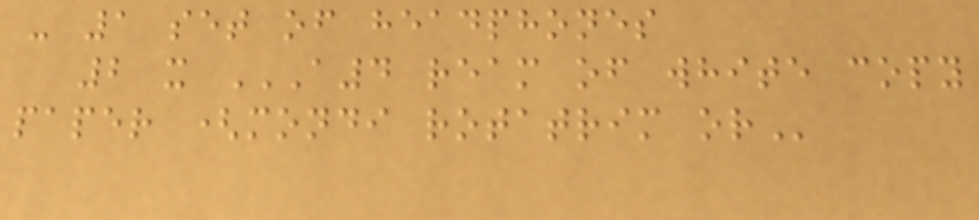- 1 set of headphones
2 x A4 REAM OF WHITE COPY
PAPER (MONDI ROTATRIM OR
